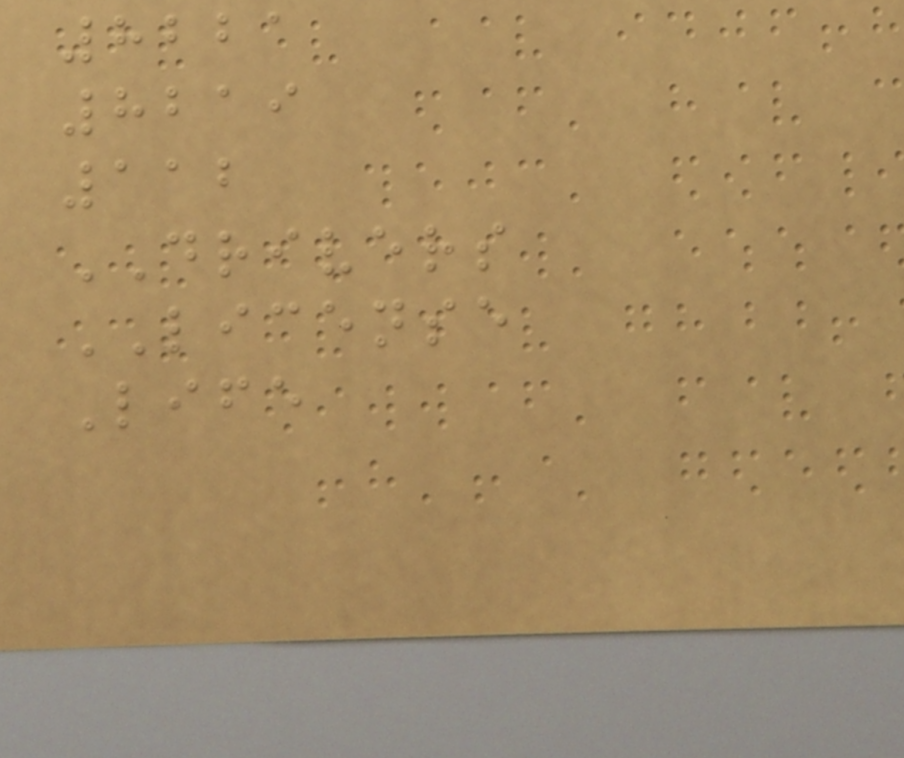8221
8219
112
DRIVERS
LICENSE
Life
